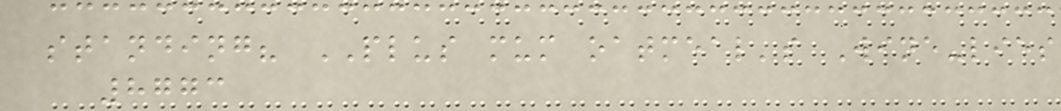standing? PLUS mum oatmeal's Wine-lies
8773
